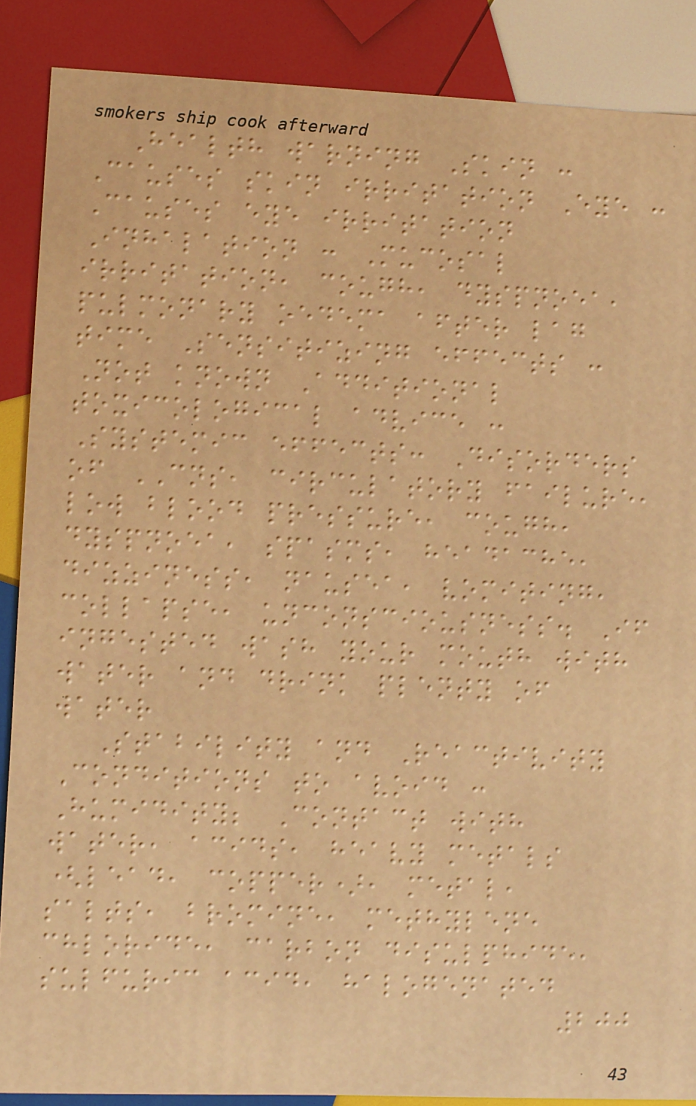Health warning Skin :
Causes skin irritation Eye :
Causes eye irritation
Inhalation : Mucosal
irritation, cough, dyspnoea,
pulmonary oedema after lag
time Sensitizing effects :
Not known Additional
toxicological advice :
Systemic effects: Disorders
of CNS, circulatory failure,
low blood pressure, cough,
dyspnoea, spasms, headache,
dizziness, nausea, vomiting,
collapse, unconsciousness. If
ingested wash your mouth with
water and drink plenty of
water
Stability and Reactivity
Conditions to avoid :
Humidity; Contact with
water, acids, heavy metals
(lead, copper), metal,
salts, bromine, methylene
chloride, carbon disulphide,
sulfuric acid, halogenated
200
